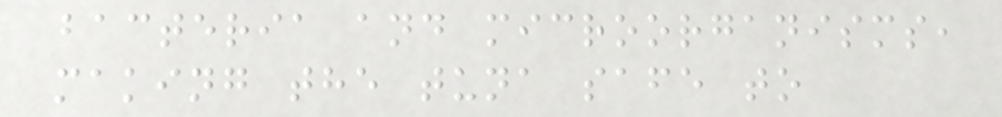bacteria and microorganisms,
making the tuna safe to
